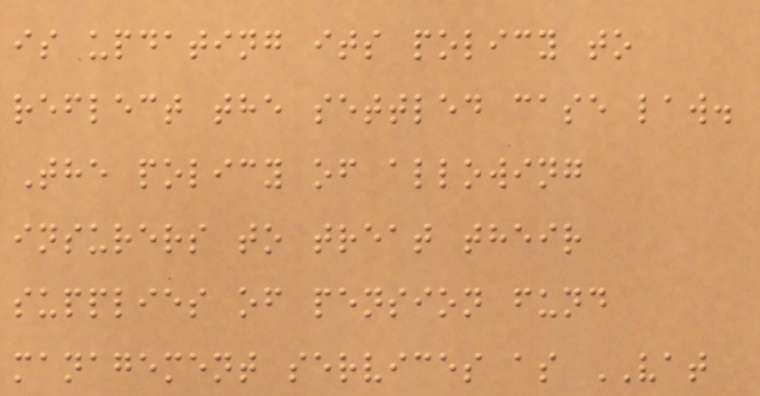is updating its policy to
reflect the settled case law.
The policy of allowing
insurers to treat their
supplies of pension fund
management services as VAT
